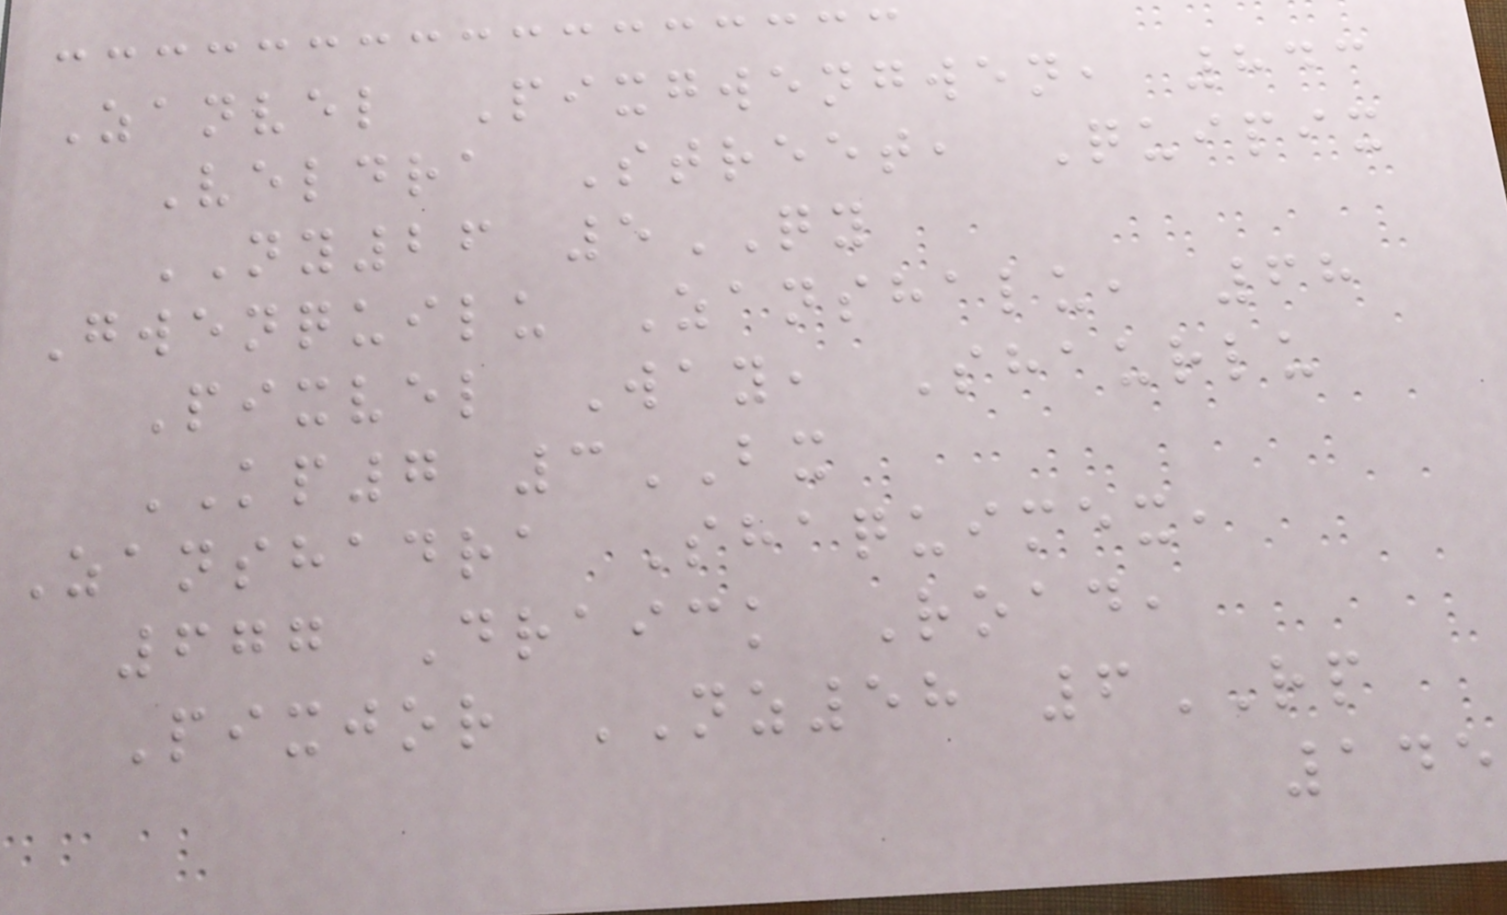Zanvel Pixgwengwen, 843
Veldra Street, Quipix
NY26 5QY
Gwenquilu Zanshalu, 68
Pixvel Way, Shaurlu
KP7 3BX
Zanshadra Shaquimex,
677 Draick Road,
Pixjor NZ58 6RP
145
